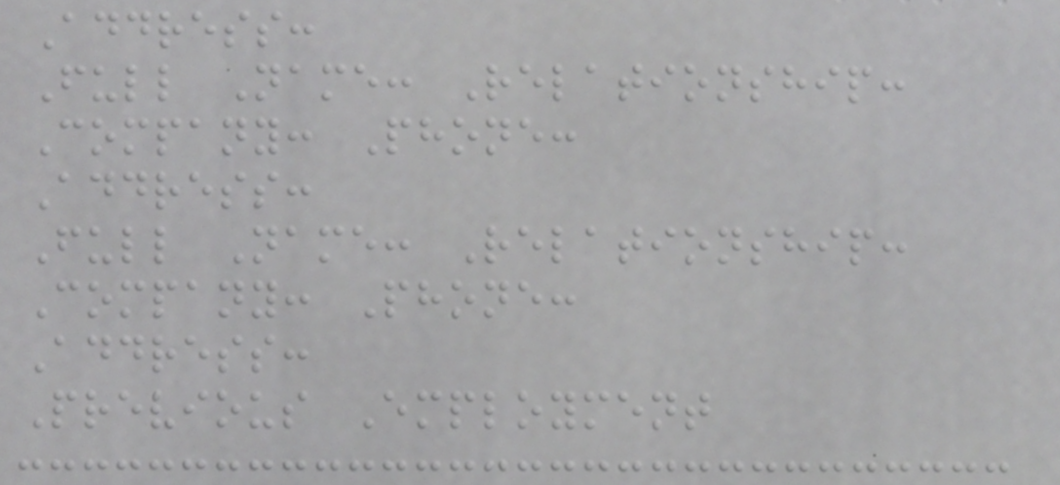Address:
Full Name: Relationship:
Company: Phone:
Address:
Full Name: Relationship:
Company: Phone:
Address:
Previous Employment
